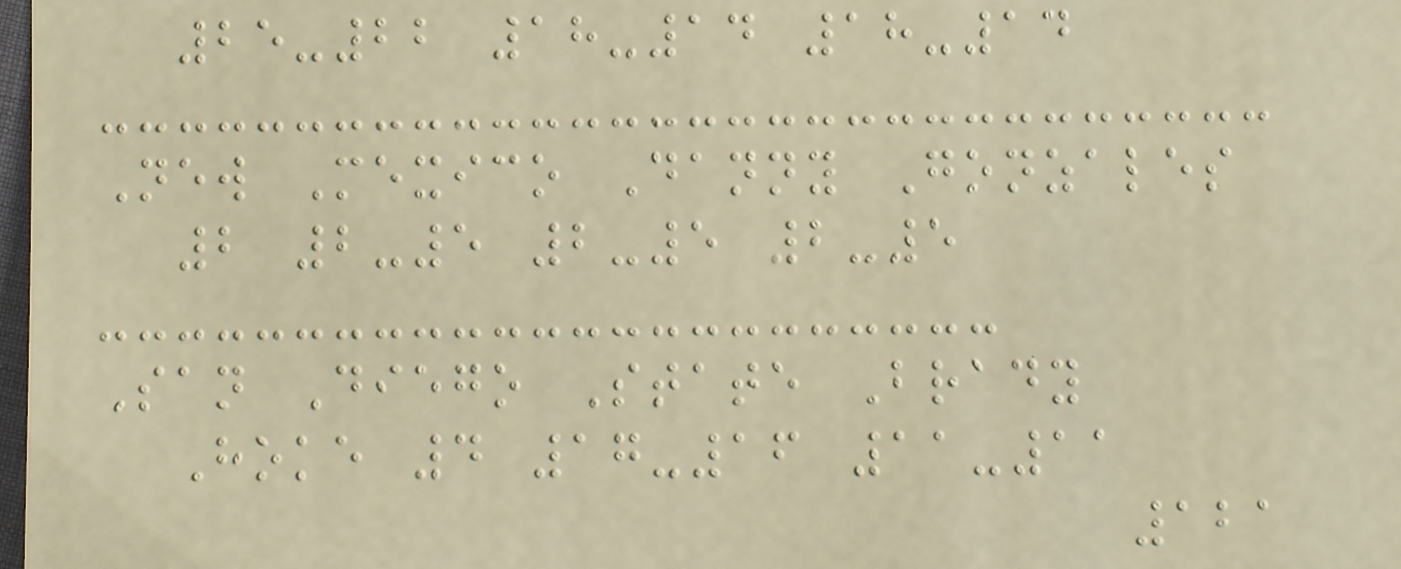25-22 18-14 18-14
New Mexico Danny Gonzales
2 2-5 2-5 2-5
San Diego State Brady
Hoke 4 17-16 11-11
121
